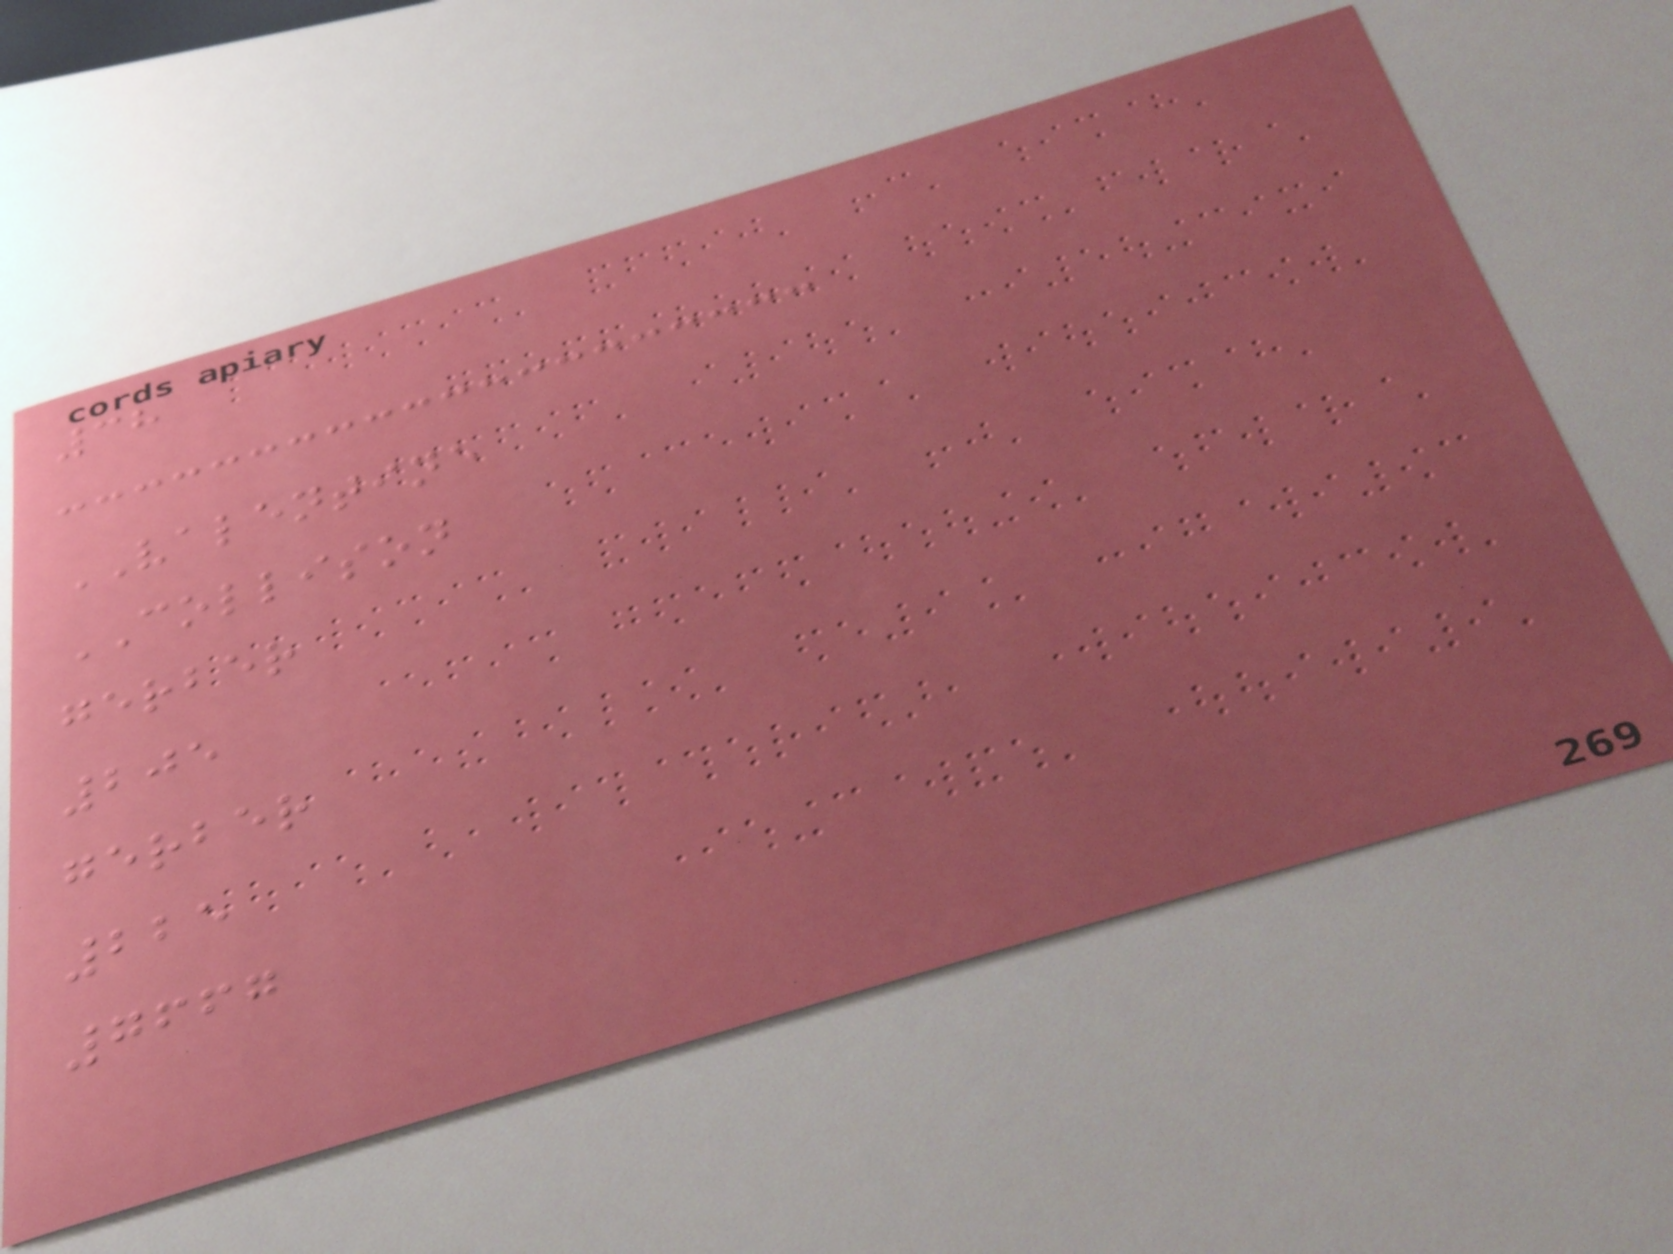38
VALENTINE
COLLISON
gerber
205
gerber
225
7667
